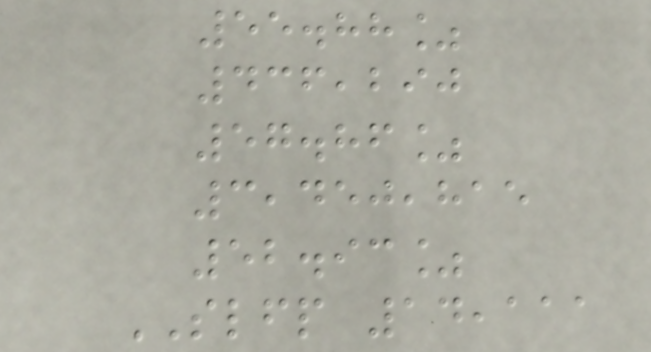55.88%
436,290
57.86%
3,450,815
52.93%
SLFP 14,111
